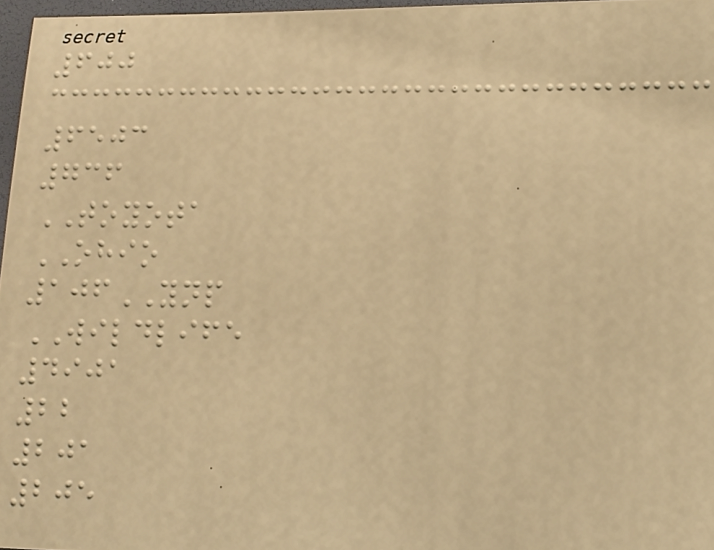600
6503
736
TOYOTA
OHIO
106YNP
WILDLIFE
4901
22
201
205
